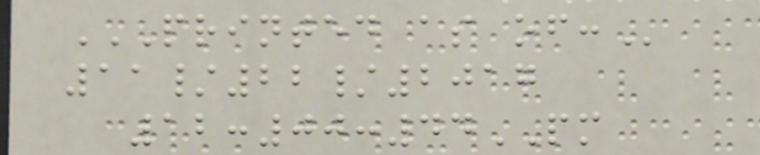PRINTED AS OF:
11/22/2017
12:00:44PM
